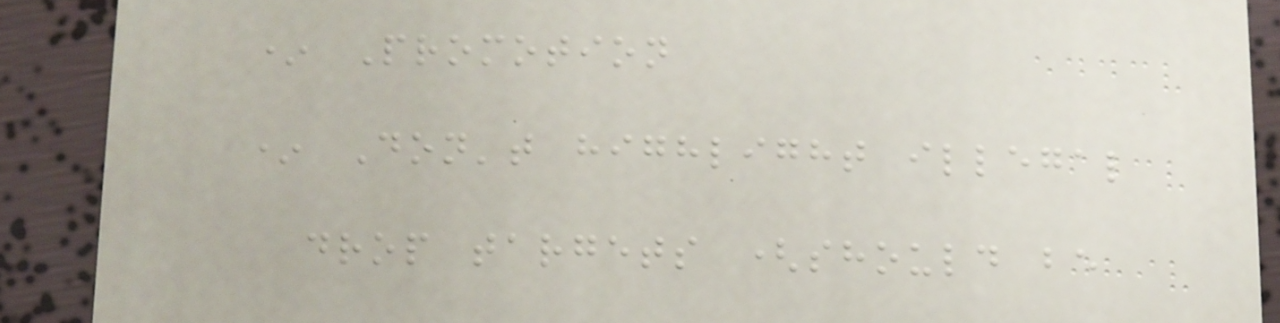* Promotion
* Don't highlight illegal
drop targets (should be
